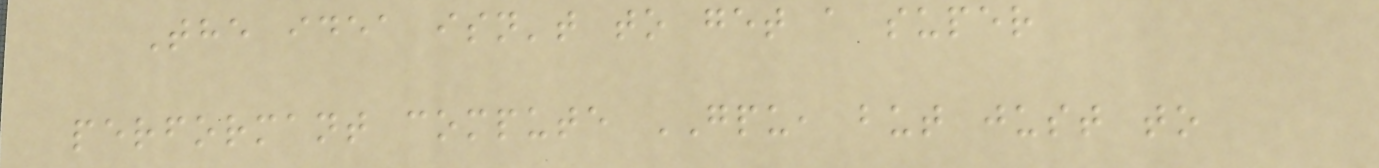The idea isn't to get a super
performant compute GPU, but just to
